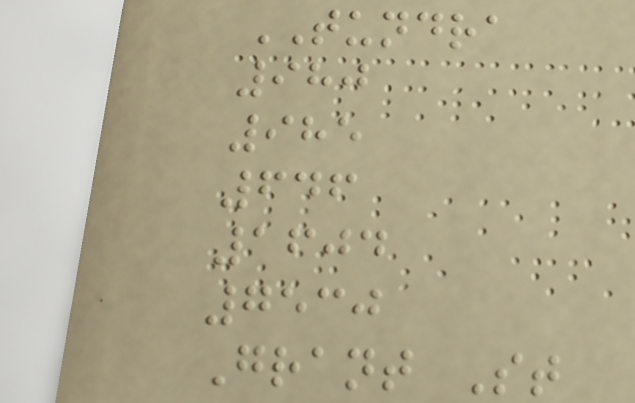TUNDRA
980
985
646
1604
7530
Grant St
